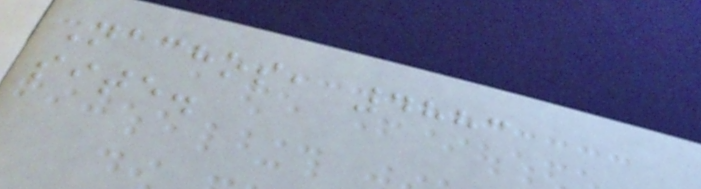Nachos, 4883
site.
